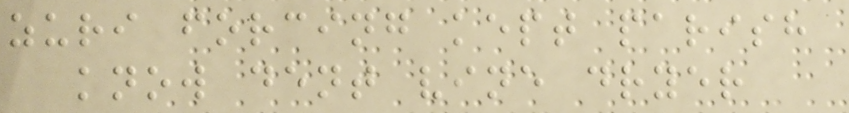zuri forcing kept parish
know dent vine dryer
